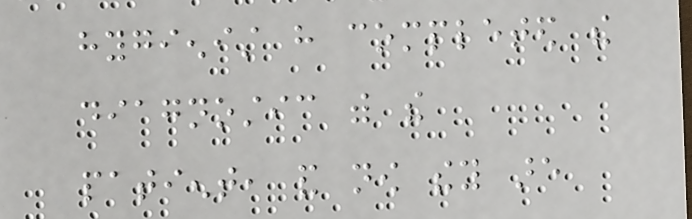hygienist have completed the
diagnostic with the
patient, and now they are
